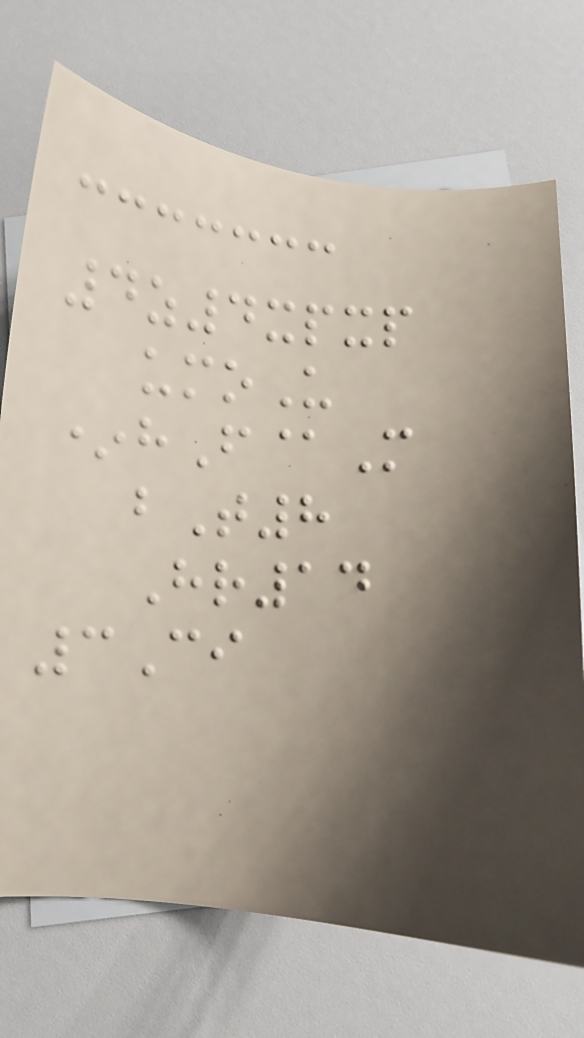4z4xpxp
umoU
*hF@M
bT8
Hr14
3Ci
